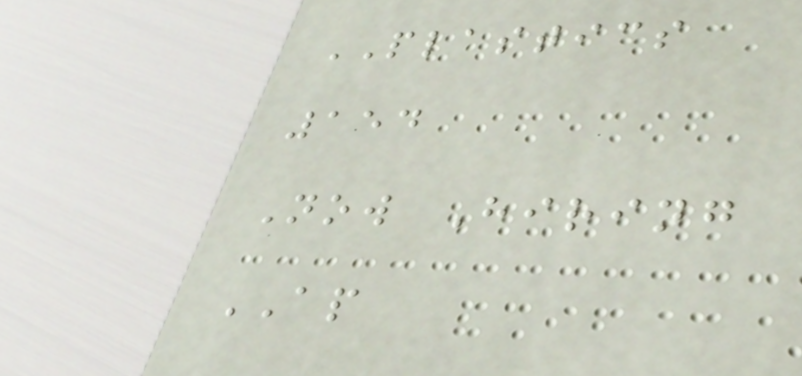PLASTICS
154
Now Hiring
AP
